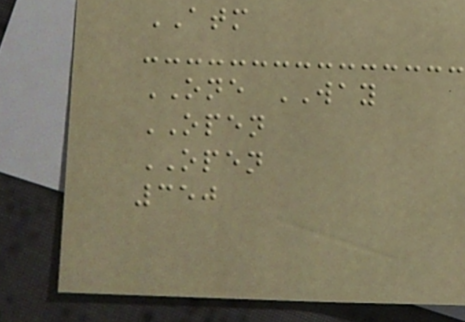ATM
ONE WAY
OPEN
OPEN
350
